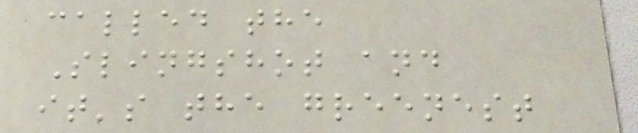called the
Slingshot and
it's the greenest
